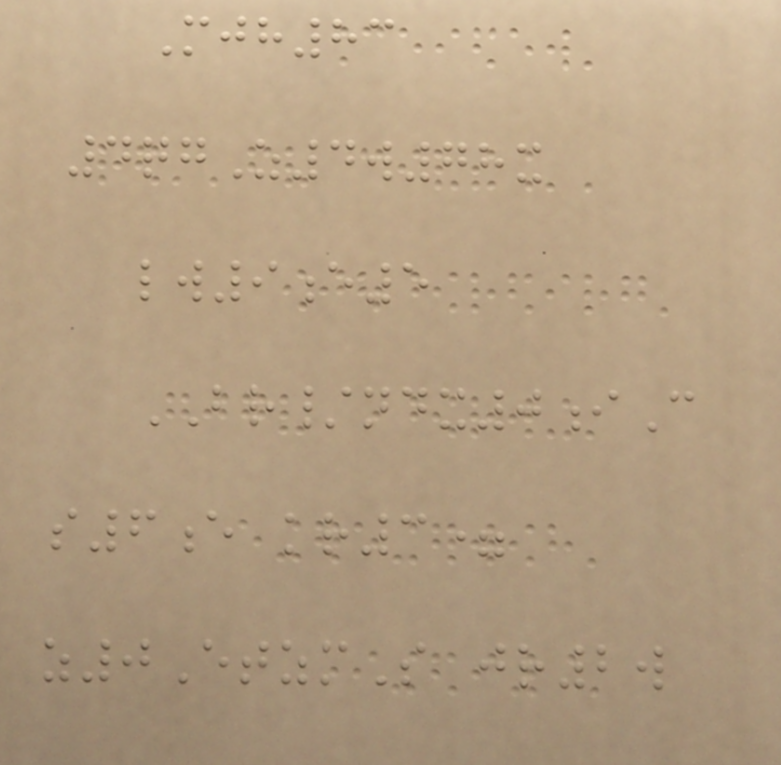Mjh83
4qgZ4w78x
lw9e5
BR/ndx0iC
s6e kr3=
z0EtzmS jr2w
